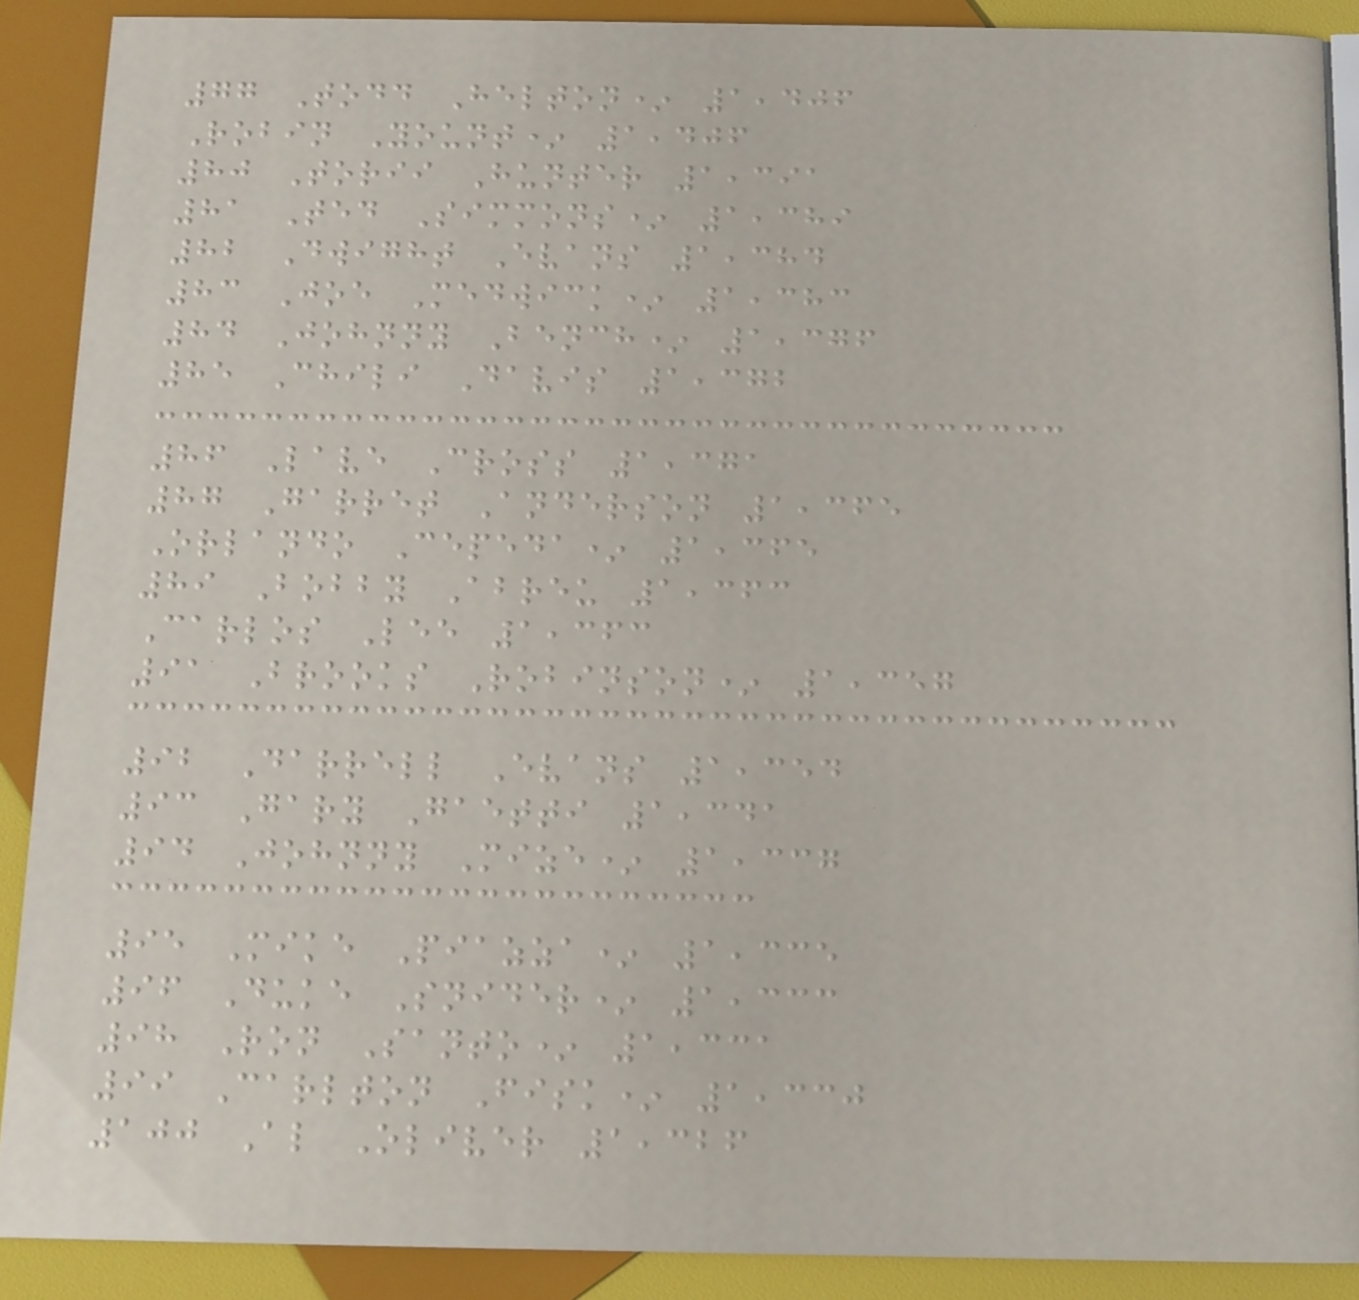77 Todd Helton* 1,406
Robin Yount* 1,406
80 Torii Hunter 1,391
81 Ted Simmons* 1,389
82 Dwight Evans 1,384
83 Joe Medwick* 1,383
84 Johnny Bench* 1,376
85 Chili Davis 1,372
86 Lave Cross 1,371
87 Garret Anderson 1,365
Orlando Cepeda* 1,365
89 Bobby Abreu 1,363
Carlos Lee 1,363
91 Brooks Robinson* 1,357
92 Darrell Evans 1,354
93 Gary Gaetti 1,341
94 Johnny Mize* 1,337
95 Mike Piazza* 1,335
96 Duke Snider* 1,333
98 Ron Santo* 1,331
99 Carlton Fisk* 1,330
100 Al Oliver 1,326
